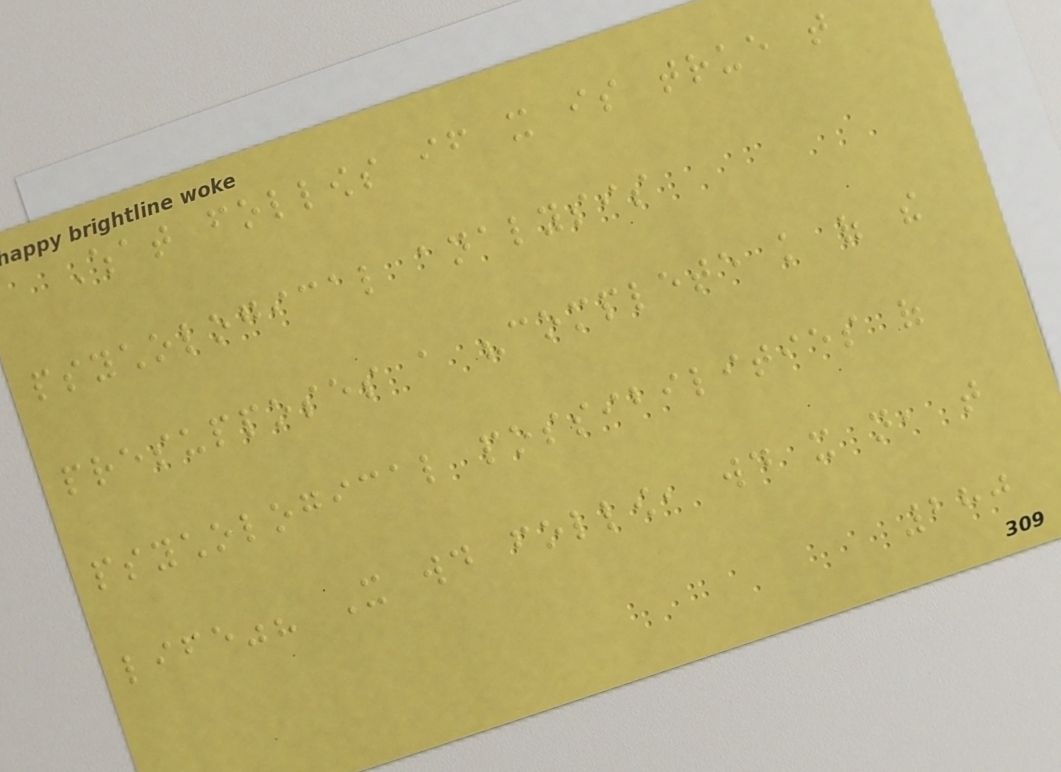What follows if it is true that
psychological analysis
presupposes a "complete knowledge of the
psychological possibilities of
life"? It would follow, would it not, that
280
